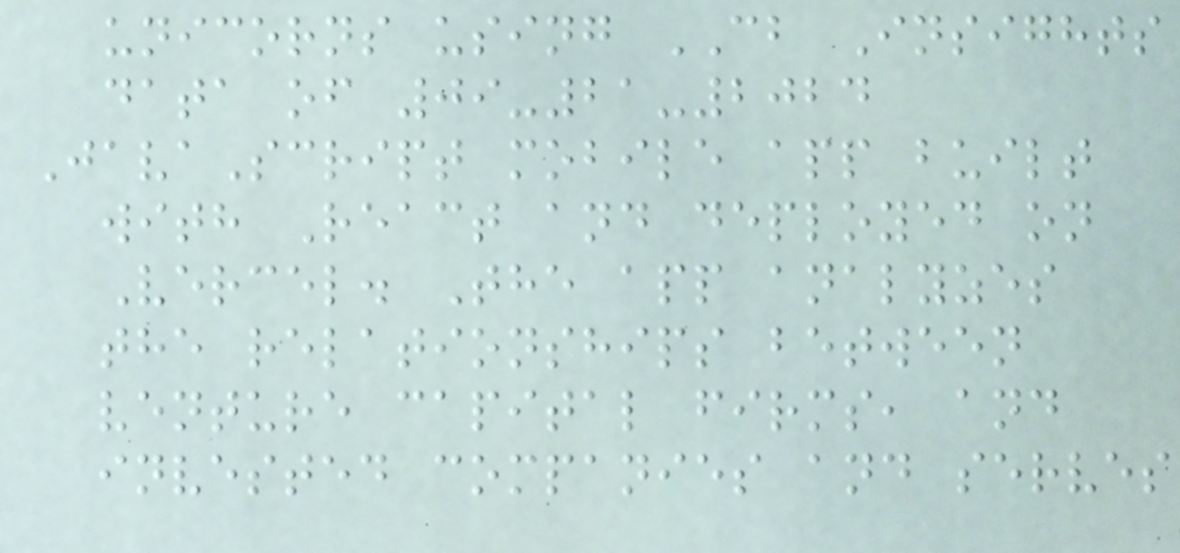unicorns using CB Insights
data of 09-21-2024
JavaScript mobile app built
with React and deployed on
Vercel. The app analyzes
the relationships between
venture capital firms, and
invested companies and serves
